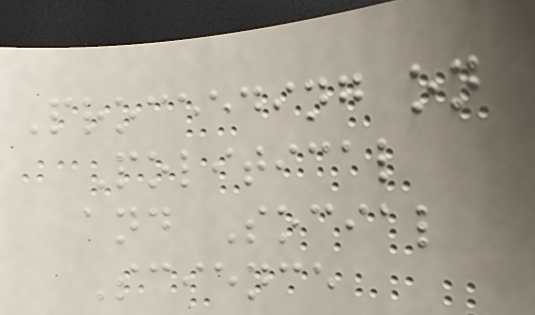Proceeding on
Political
and Social
Science
